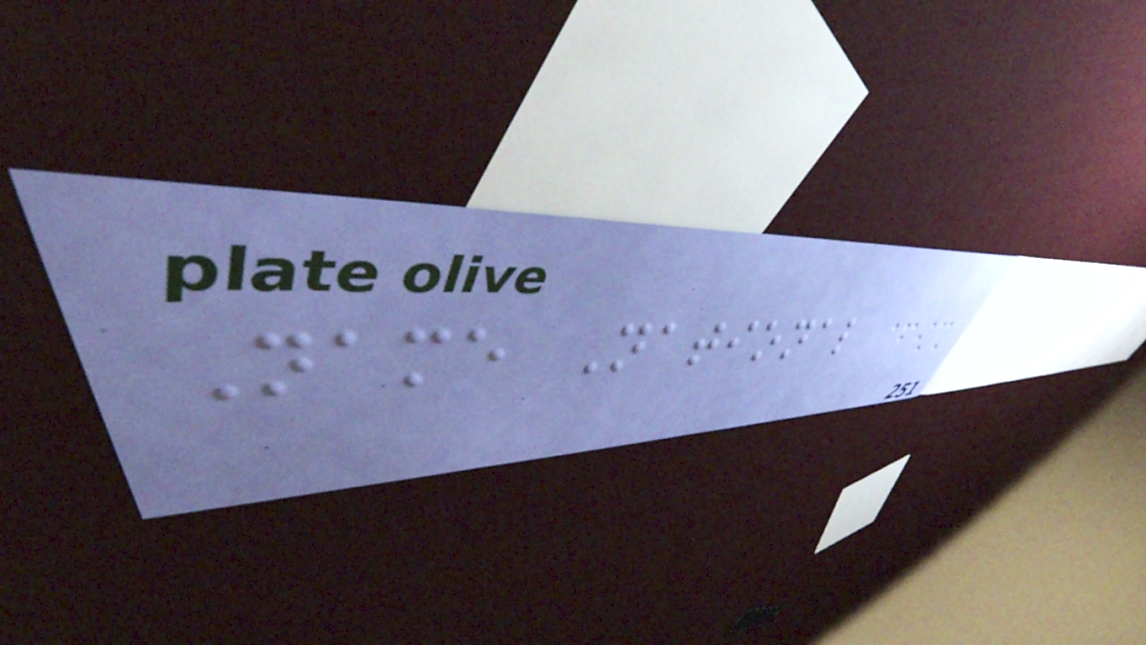Name National
